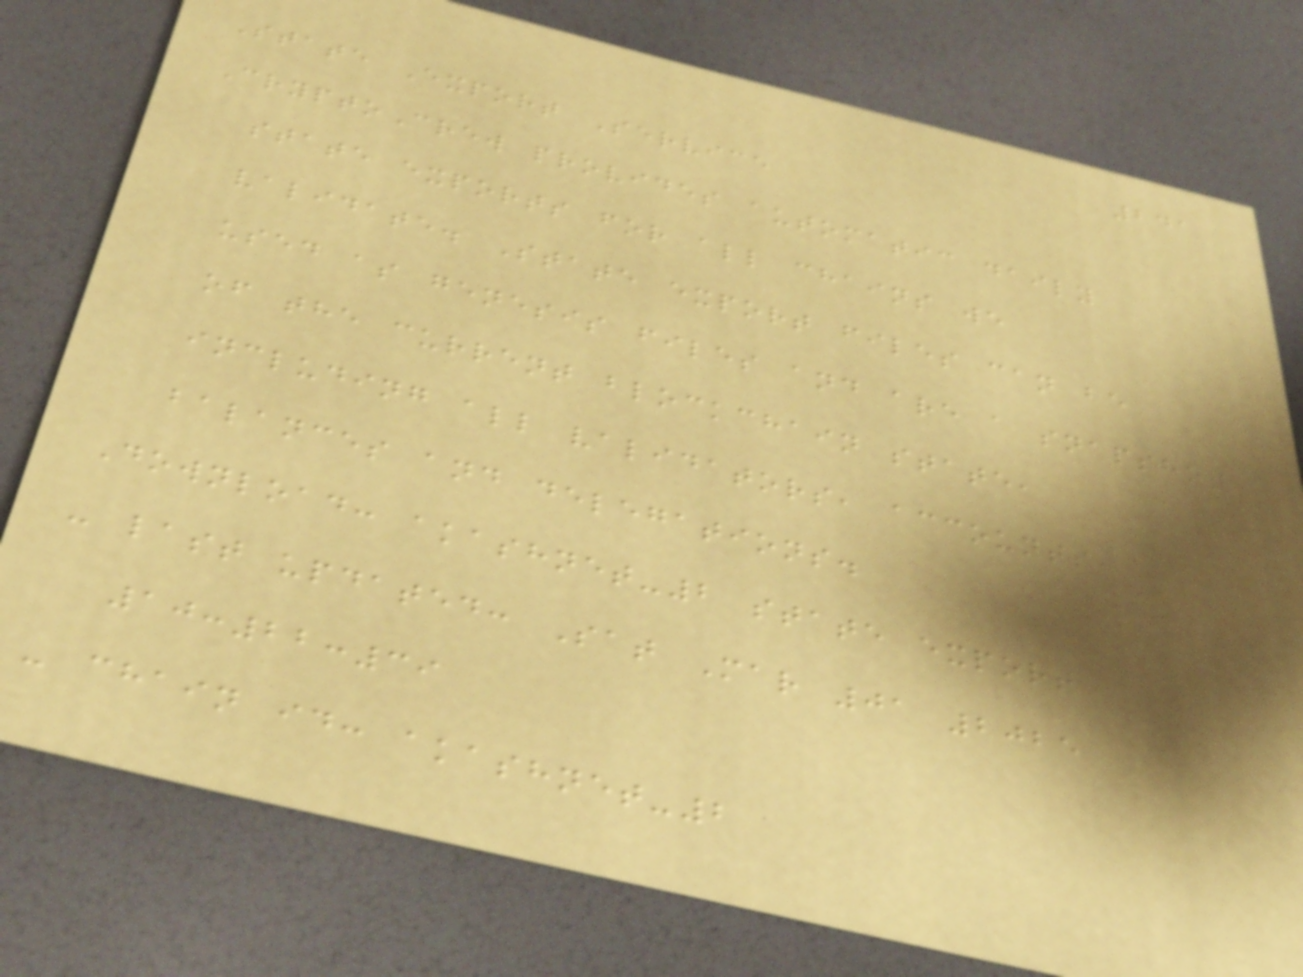241
State Export Service
CryptoCrew provides automatic daily
state exports for all chains we
validate. State export files can be
used as genesis files and are a snapshot
of the current blockchain state,
including all validators, accounts,
balances and delegations.
Download: akashnet-2 state export
- last updated: Sat Mar 01 2025
10:22:39
- chain id: akashnet-2
